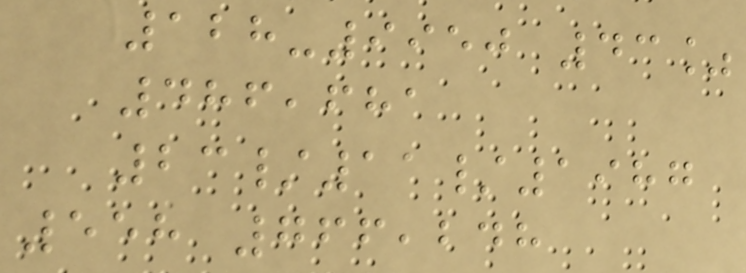128-9950 43%
486,681
23/11/1987
558 766,248
